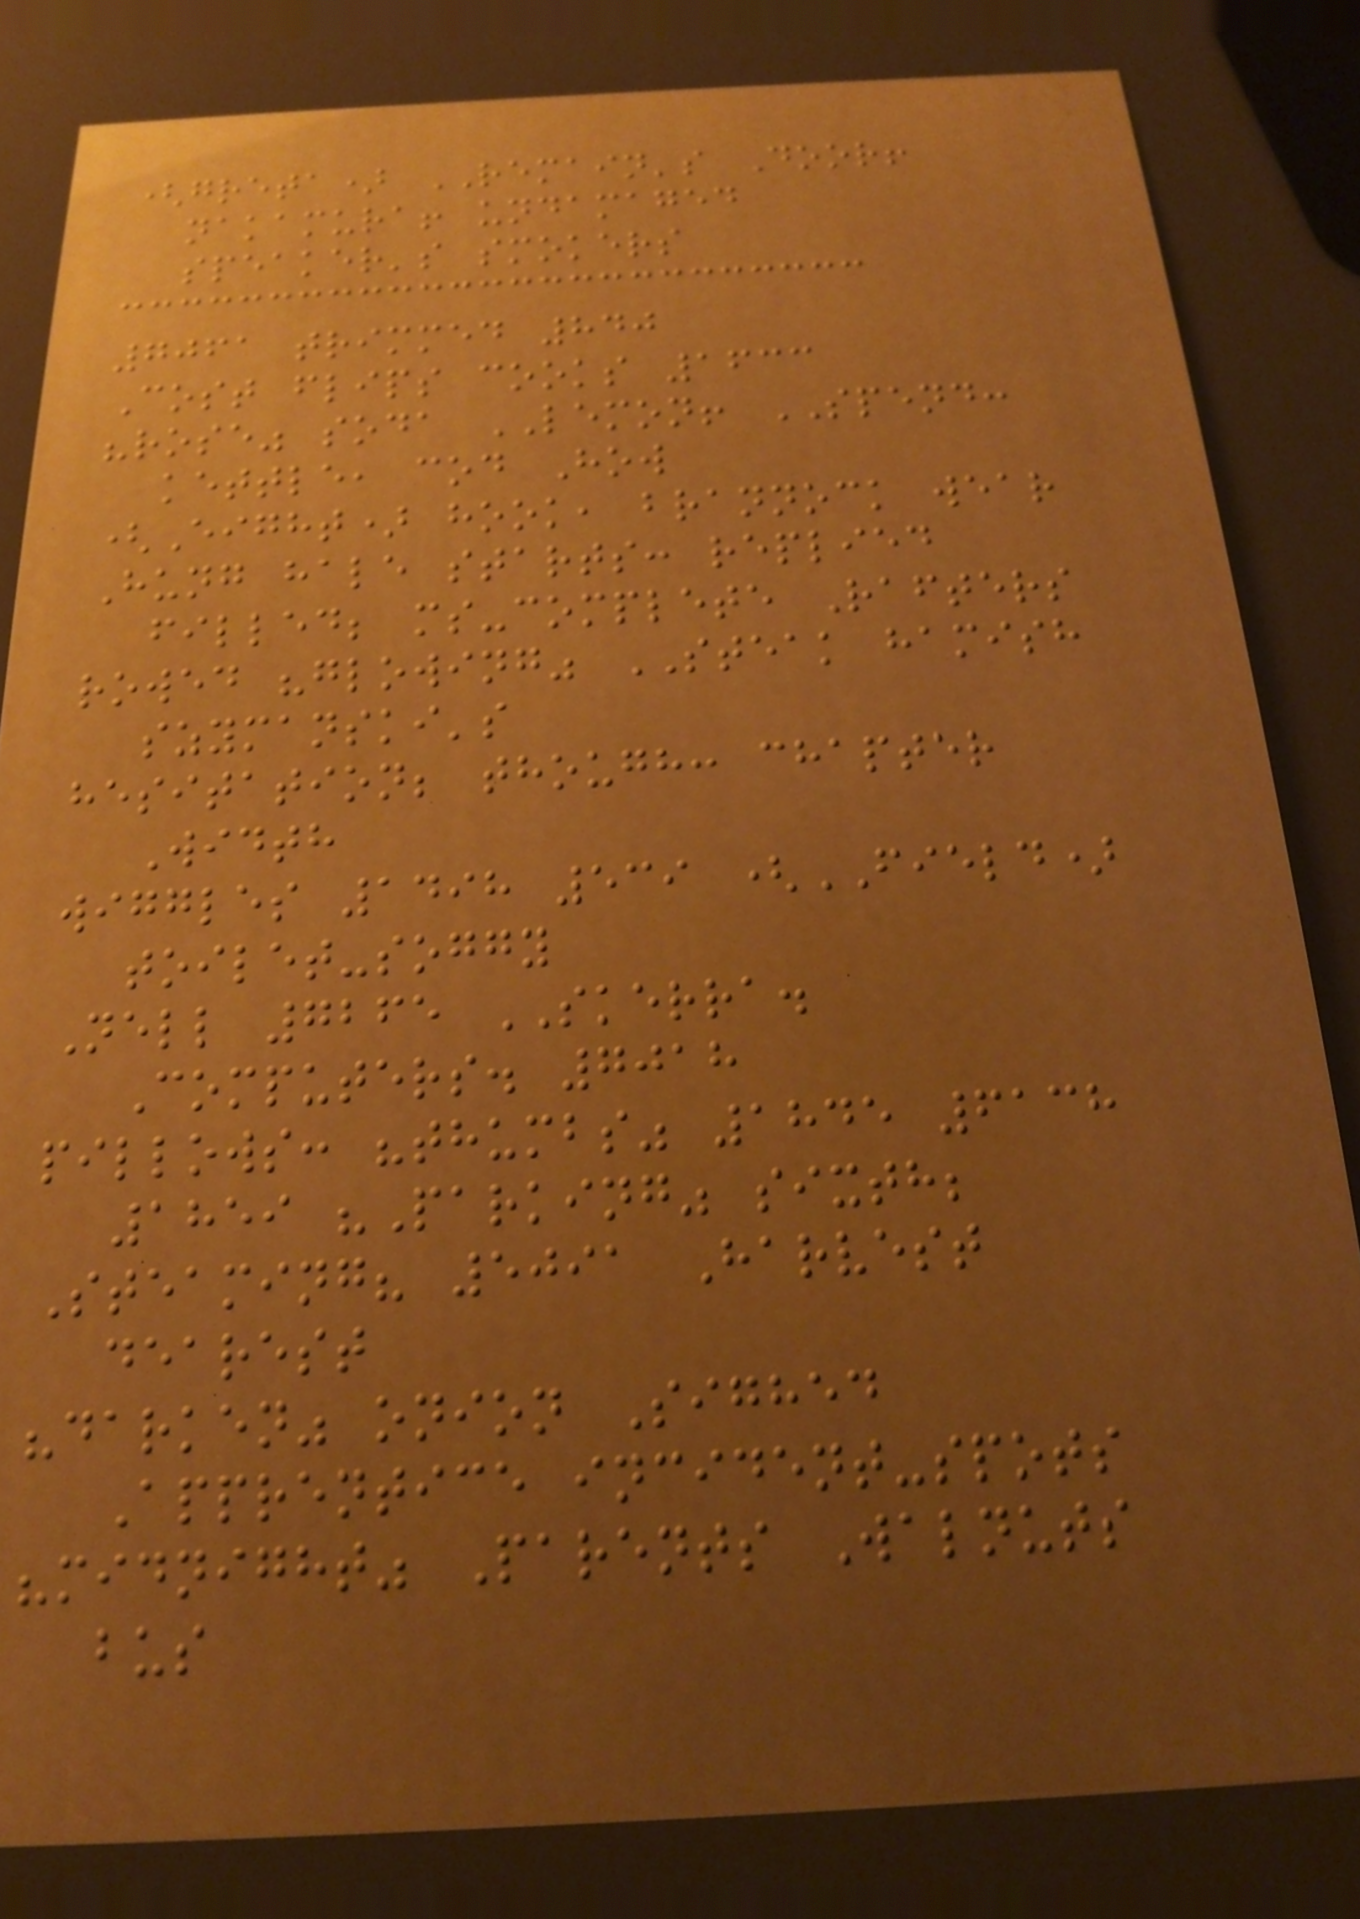(greta) REMAIN's Door!
nakamura! undamaged
speaker's smokers
7061 trimmed 840
Cost flips cooks 1633
"rose" soda LEMON! SPEND:
kettle, cod How
(Eight) hook, brannock wear
Hung hale starts: replied
filled; ms-complete Rafters
rowed "glowing" STEAK hamish
szymanski's
hesitation; though: chapter
Width
wiggles 1498 539 (FIELD)
toilet-soggy
Nell 7265 SKERRA.
Computers. 7018
pillows: "thumbs" 1845 6138
1859 "Parking" sixth;
Steaming? 5091 Harvest
dearest
"darken" onion Sighed
Apprentice incident-spots
"midnight" Parents Walnuts
bus
